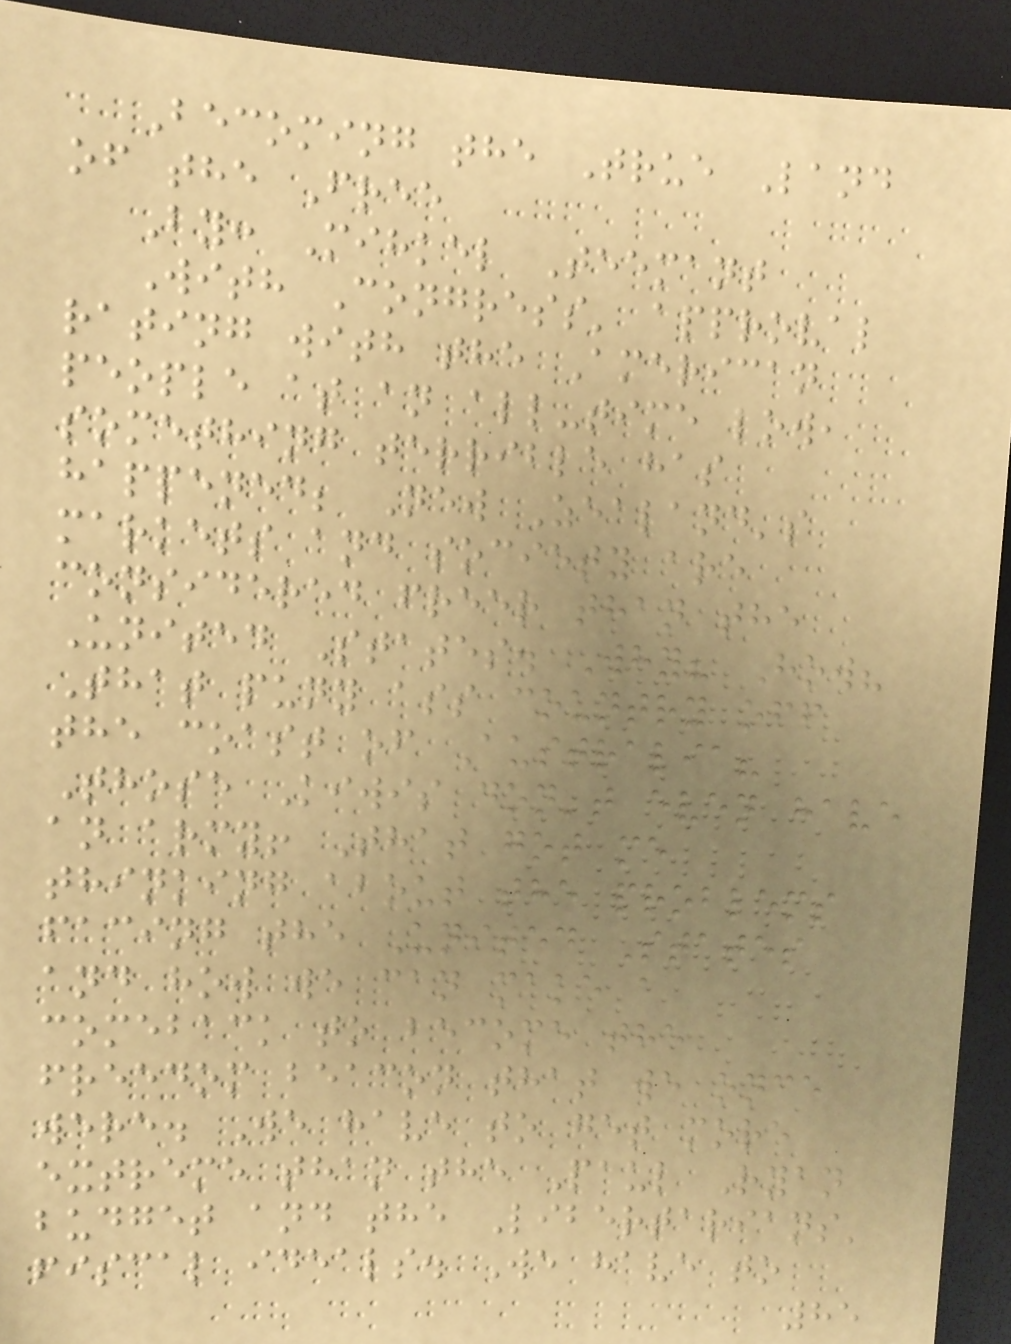Becoming the True Land
of the Free
By: Mihkel Teemant
With Congress' approval
rating with the American
people at an all-time low,
something terrible has
happened; New Zealand's
markets and society are
considered freer than the
United States. Why? How?
That puny ass country off
the coast of Australia?
Those Kiwis don't even have
an army! That got me
thinking about the problems
facing the United States
and how we can make a
comeback to become the
freedom beacon that we once
were. We have to get more
extreme than the Paul Ryan
budget and the Libertarians'
fiscal ideals. We have to
85
